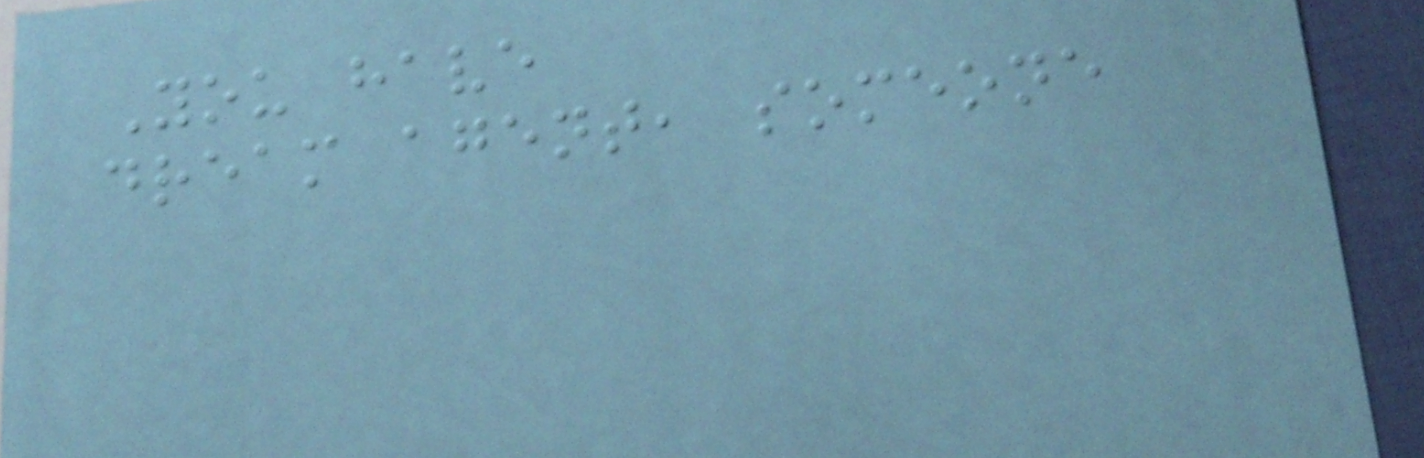You have
dream agent, someone
